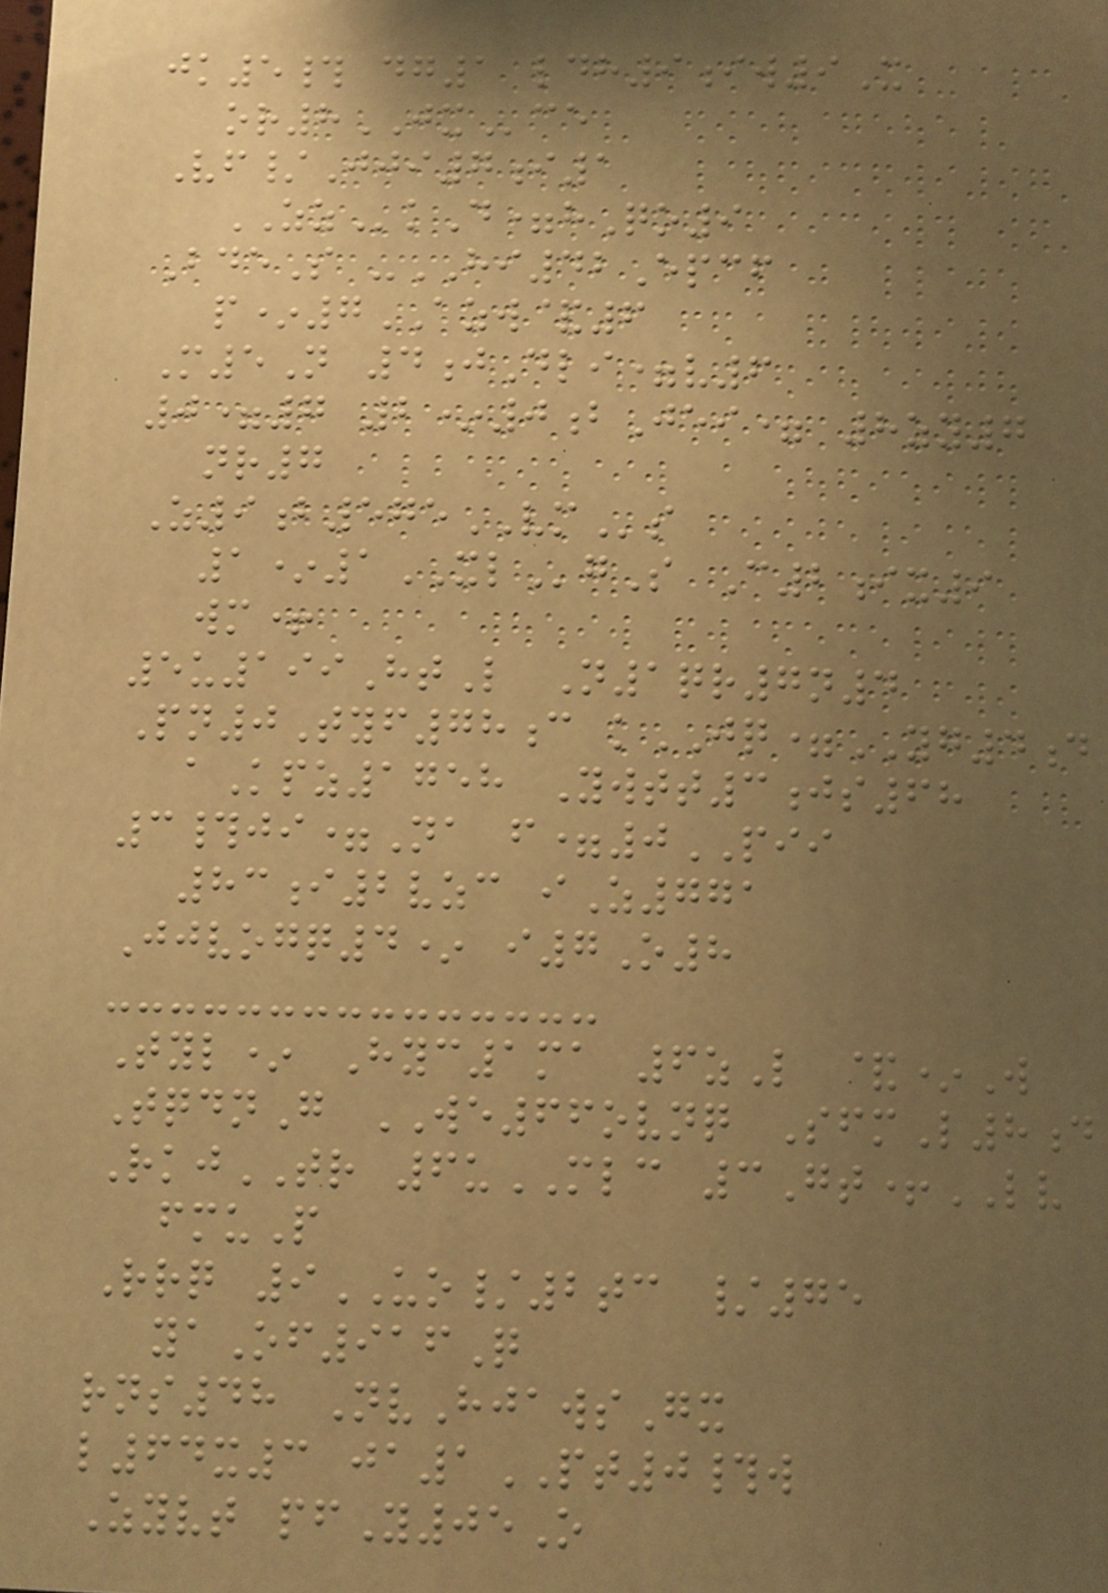jk5# dg1 ldh9iw9X
or8JXce
Vf/Jji7i1
ZZkD=hQo9
BdeS -HI42Epcf
p*7AZW&6
M5N 4jDli=v6
0=7 2*0bJei= 8zy7
nr7
Z9b575VMs
1*1XLgS C2ix9
wm+
5u199HtL N1qr7n4
Pn0Tyf78c kJQ=YG4d
aKpz1758 Ywtt3js68
3#ji=Na f=0PII
83i2vzc iZ771
Jjvogq4* i7O8
Tyl* Hyc1ma 6zL &*W
TqdnG WE66ovnq SfmL8d
RkjTR 6uMLC 3Gt+LV
fmuP
Rrq 9UO/2tc /75
yaOf916Q
rns48 NvHjawsGx
l64x3 ja1PT0#w
Zyvt pfY05O
